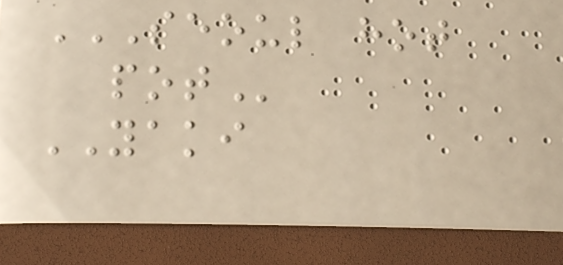SEOUL HOT
POT
YAKI
